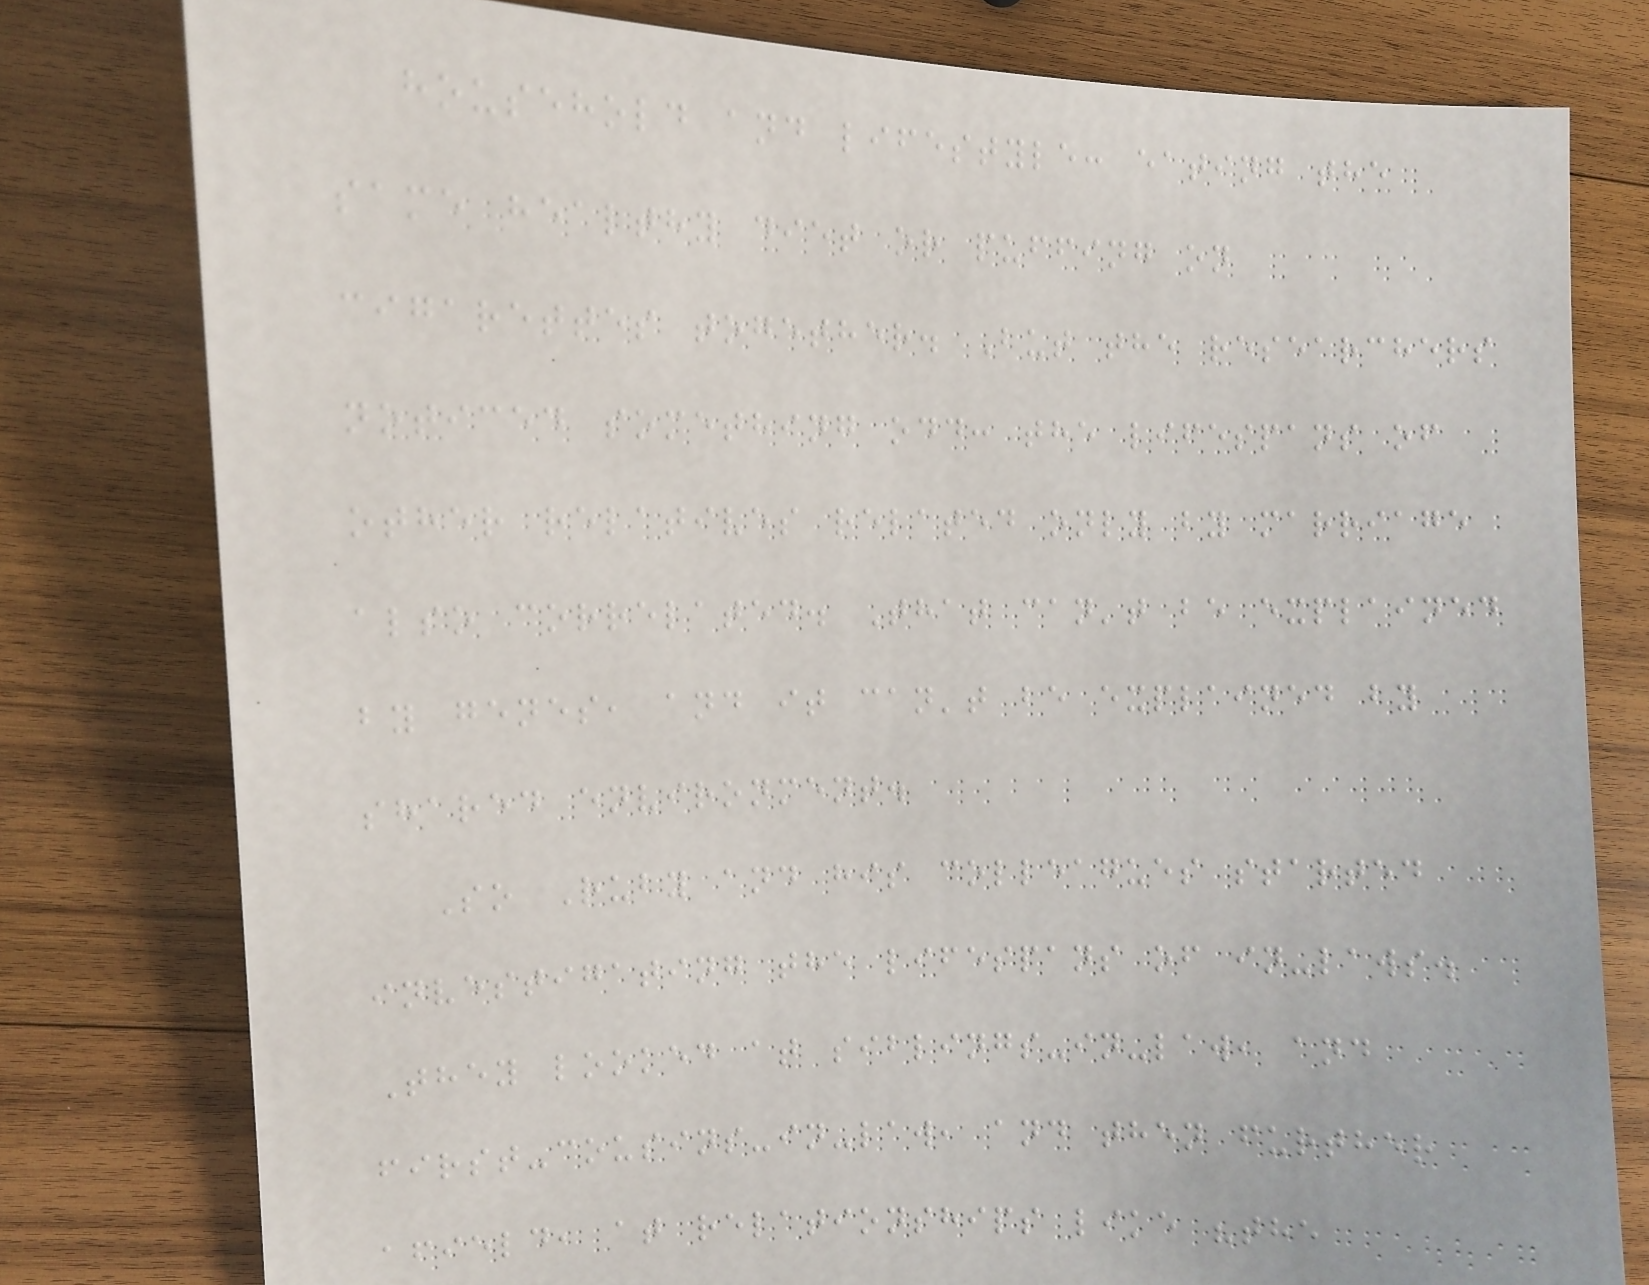household and lifestyle: eating the
same healthy diet or puffing on
cigarettes together. But the researchers
noticed something odd: the lifespans of
other relatives related only by marriage
also correlated. That can't be explained
by genes, and it can't be explained by
shared environment.
So Ruby and his colleagues started
investigating the lifespans of in-laws.
They looked at siblings-in-law, and
first-cousins-in-law, and then further
afield, at relationships like "the
